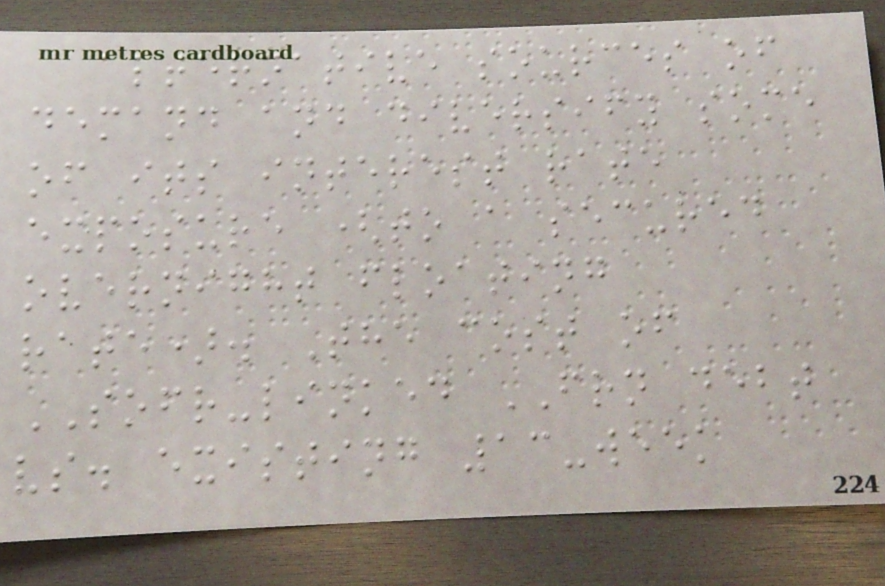alternative sources of
demand and diversify some
of its interest rate
exposure (to a secured
overnight floating
rate). The cost of
SOFR-linked FRN debt
vs. existing 13-week
